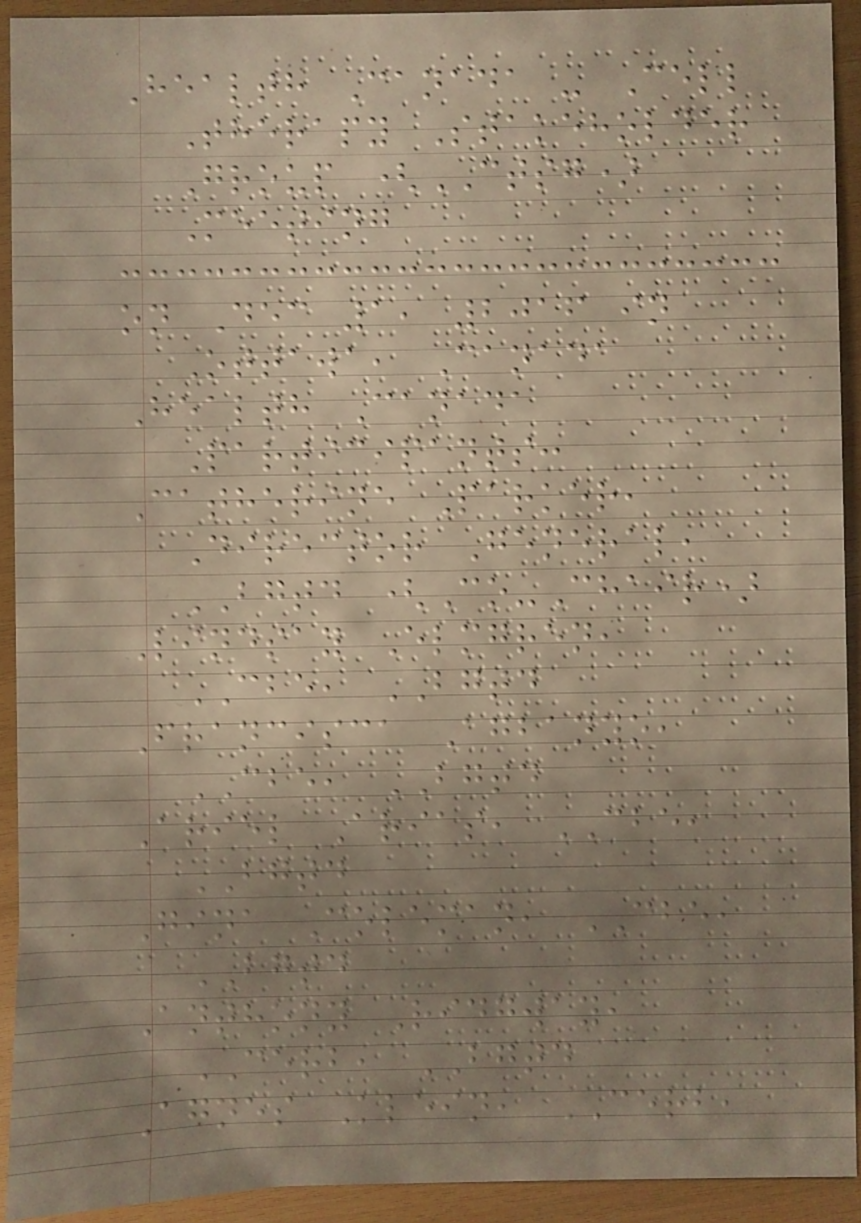Health Canada - Cell
Therapy Stakeholder
Group (CTSG)
Meeting
on Dec 1, 2016 in
Ottawa, Canada
Health Canada
Participants:
Catherine Parker,
Director General,
BGTD (Co-Chair)
Lindsay Elmgren,
CBE, BGTD
Francisca Agbanyo,
CBE, BGTD
Ariel Arias, CBE,
BGTD
Gina Coleman, CBE,
BGTD
Anthony Ridgway,
CERB, BGTD
Agnes Klein, CERB,
